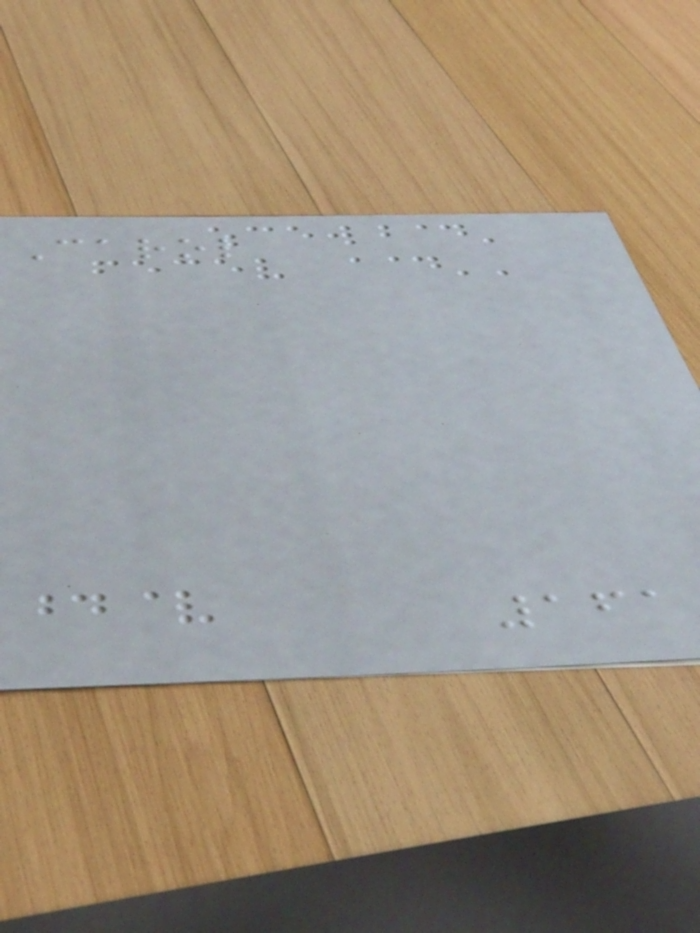Carol
161
